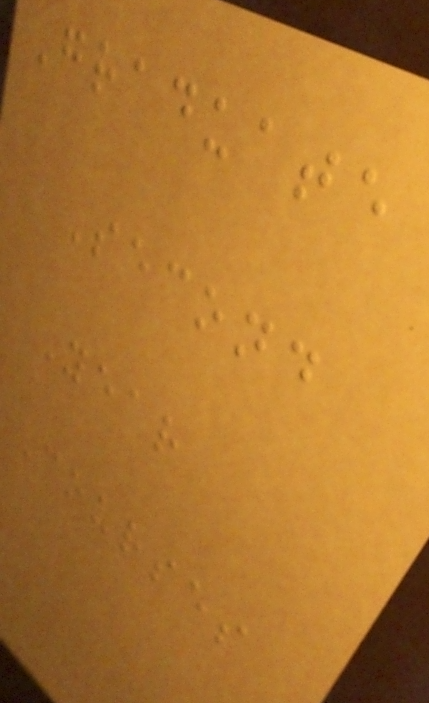Graduate
Second
Year
Courses
